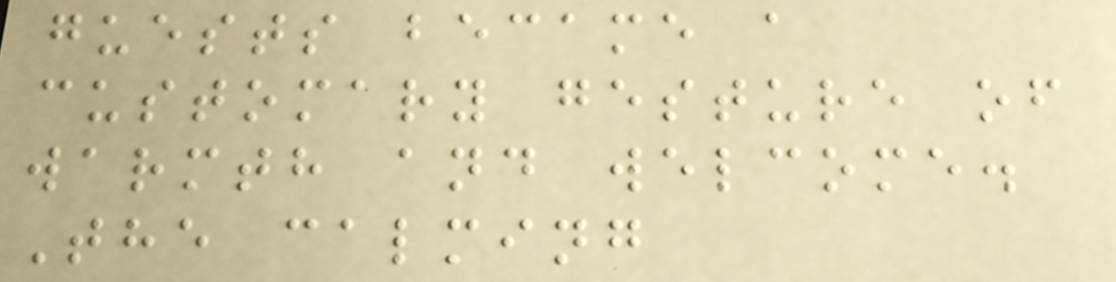guests became a
customary gesture of
warmth and welcome.
The calming
